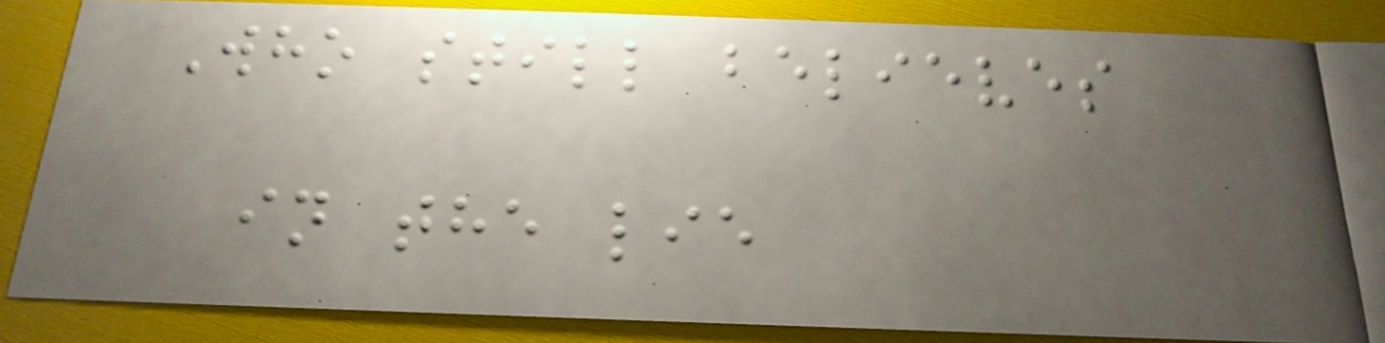Who still believes
in the lie
